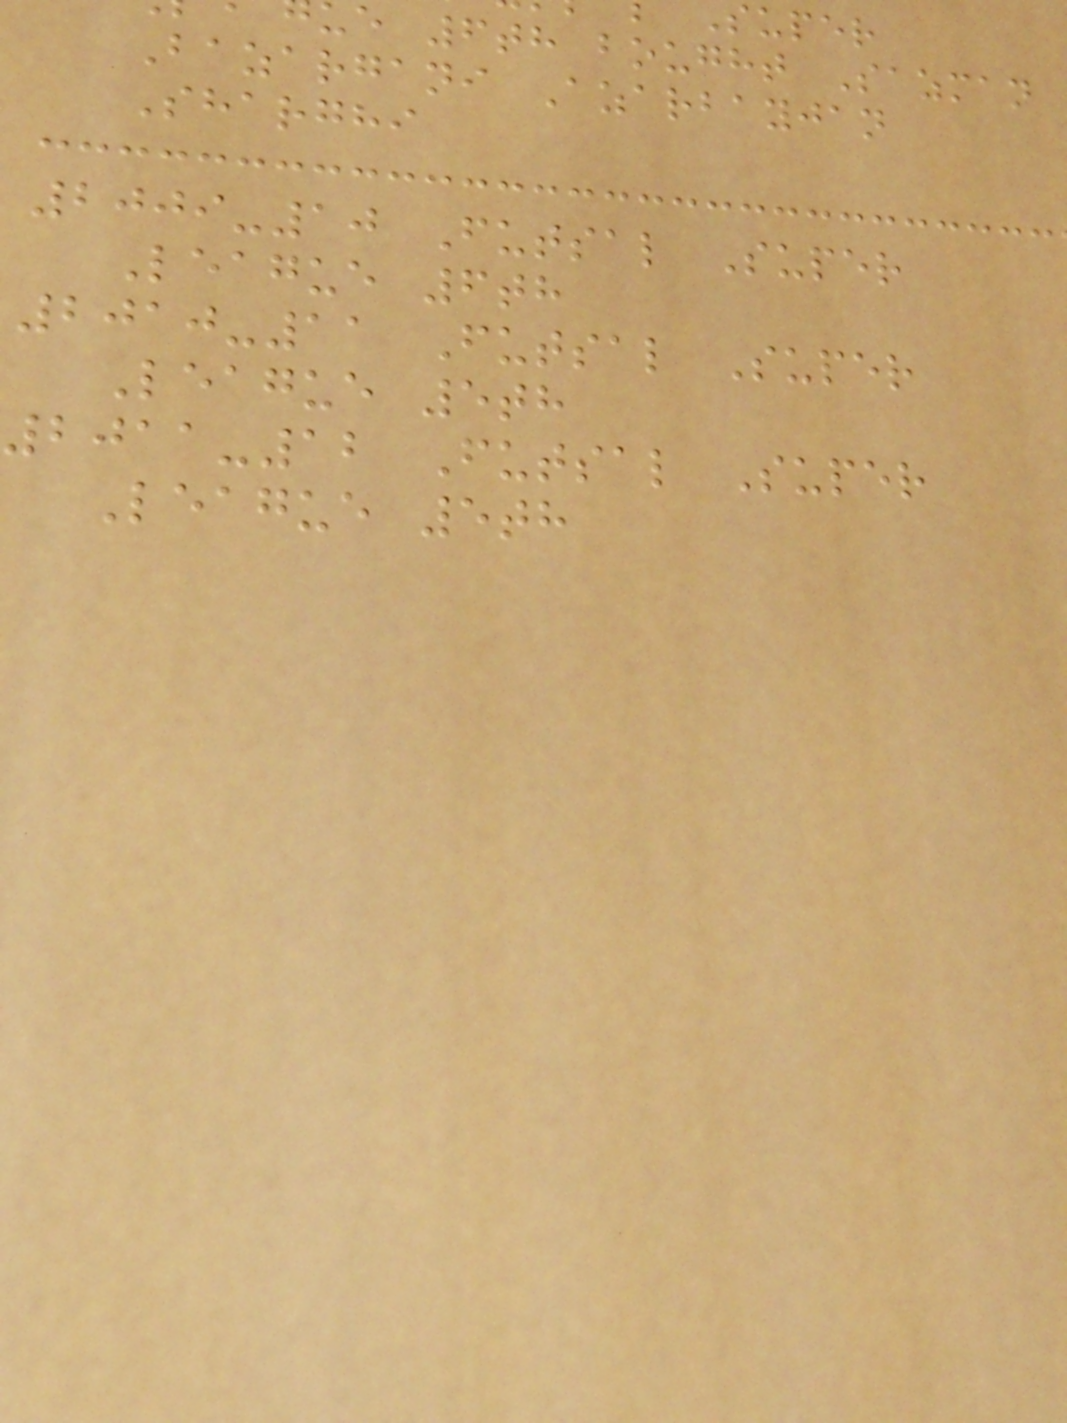e 6th bought Sazman
Bazargani Azarbayjan
Sharghi
2009-10 Futsal Super
League 6th
2010-11 Futsal Super
League 5th
2011-12 Futsal Super
League 5th
